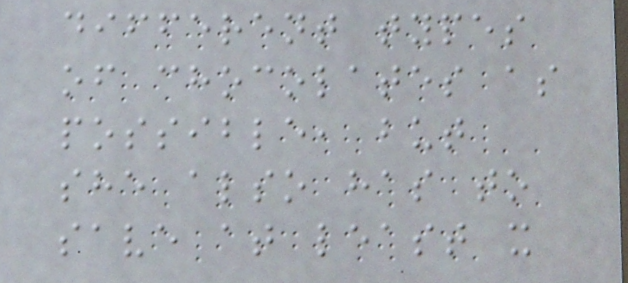different types
of chocolates as
possible, but
she also has to
save at least x
